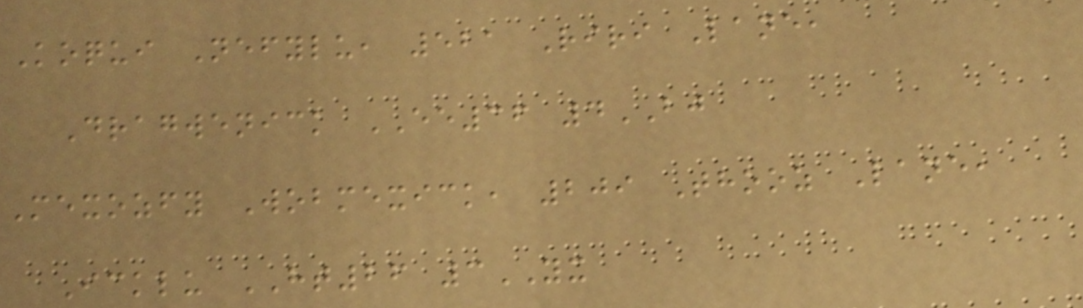Koqui Nefylu, 521 Riri Lane,
Dragwenick EE36 4BJ
Mexozfy Wobmexick, 209 Thooz Lane,
Icklu HT26 3YX
